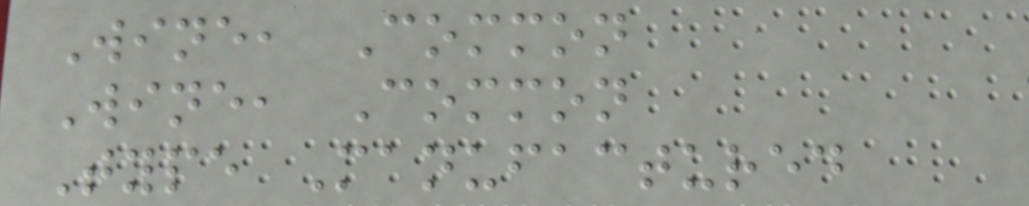Wine, Common
Wine, Common
Type Manufactured
